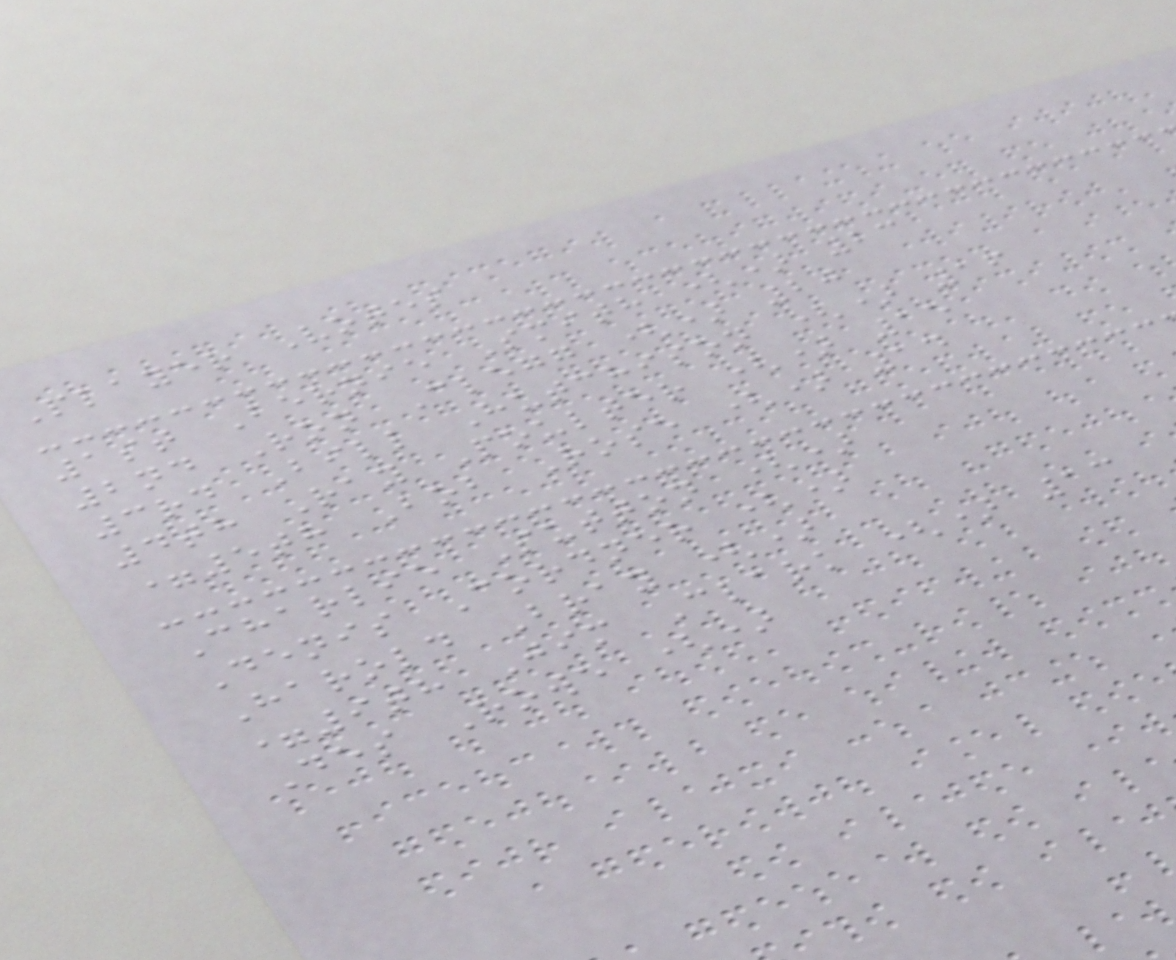Player Votes
1st Bernie Smith () 23
2nd Ron Clegg () 20
3rd Bill Hutchison () 16
4th Ray Poulter () 15
=5th Bob Rose () 14
Charlie Sutton ()
Denis Cordner ()
Harold Bray ()
=9th Jim Clark () 13
Des Rowe ()
